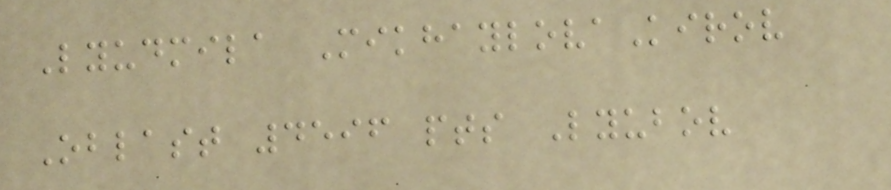Lyudmila MikhaylovaKirov
Oblast 4596 pts Lyubov
